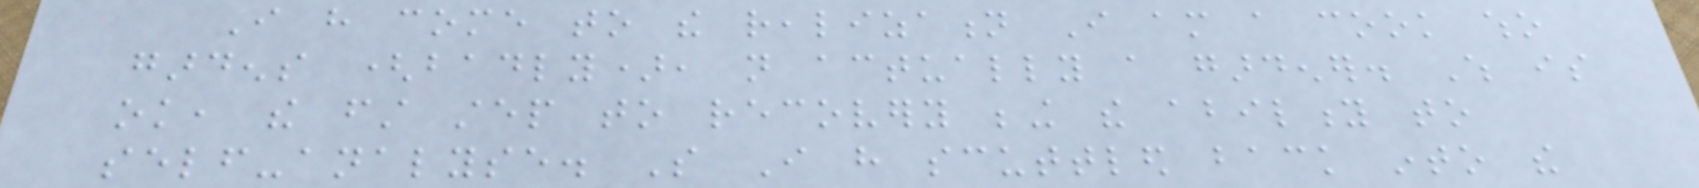I have come to the realization I am a cook who
gardens (badly), not actually a gardener. Which is
ok, the first step to recovery being the ability to
self-analyse. So I have scuttled back into the
